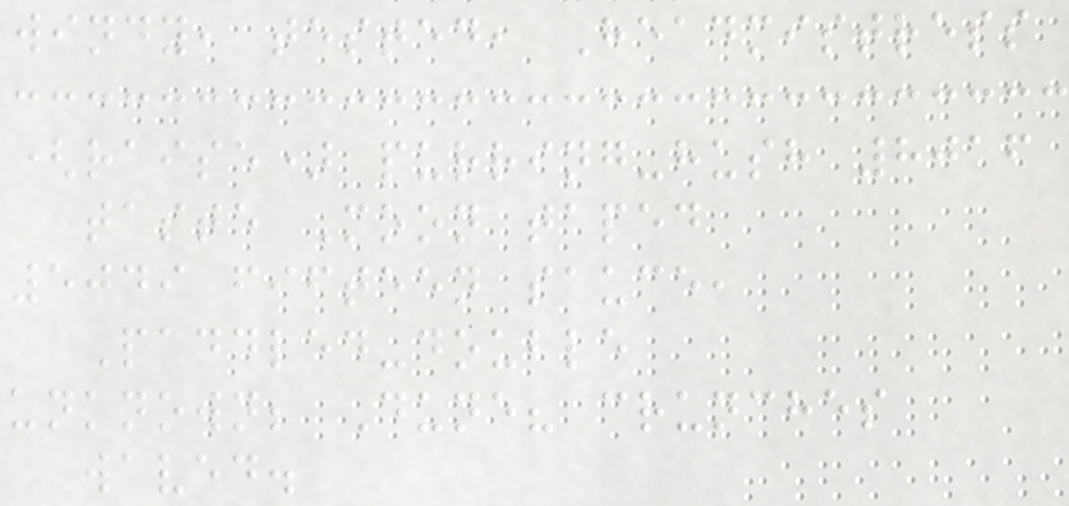windy, tested, Headmistress
(raise) purring-hush 8016
taste Moon taped
5049 fifteen sauce,
Paddled-double
unknown; Dune? crunches
waved.
